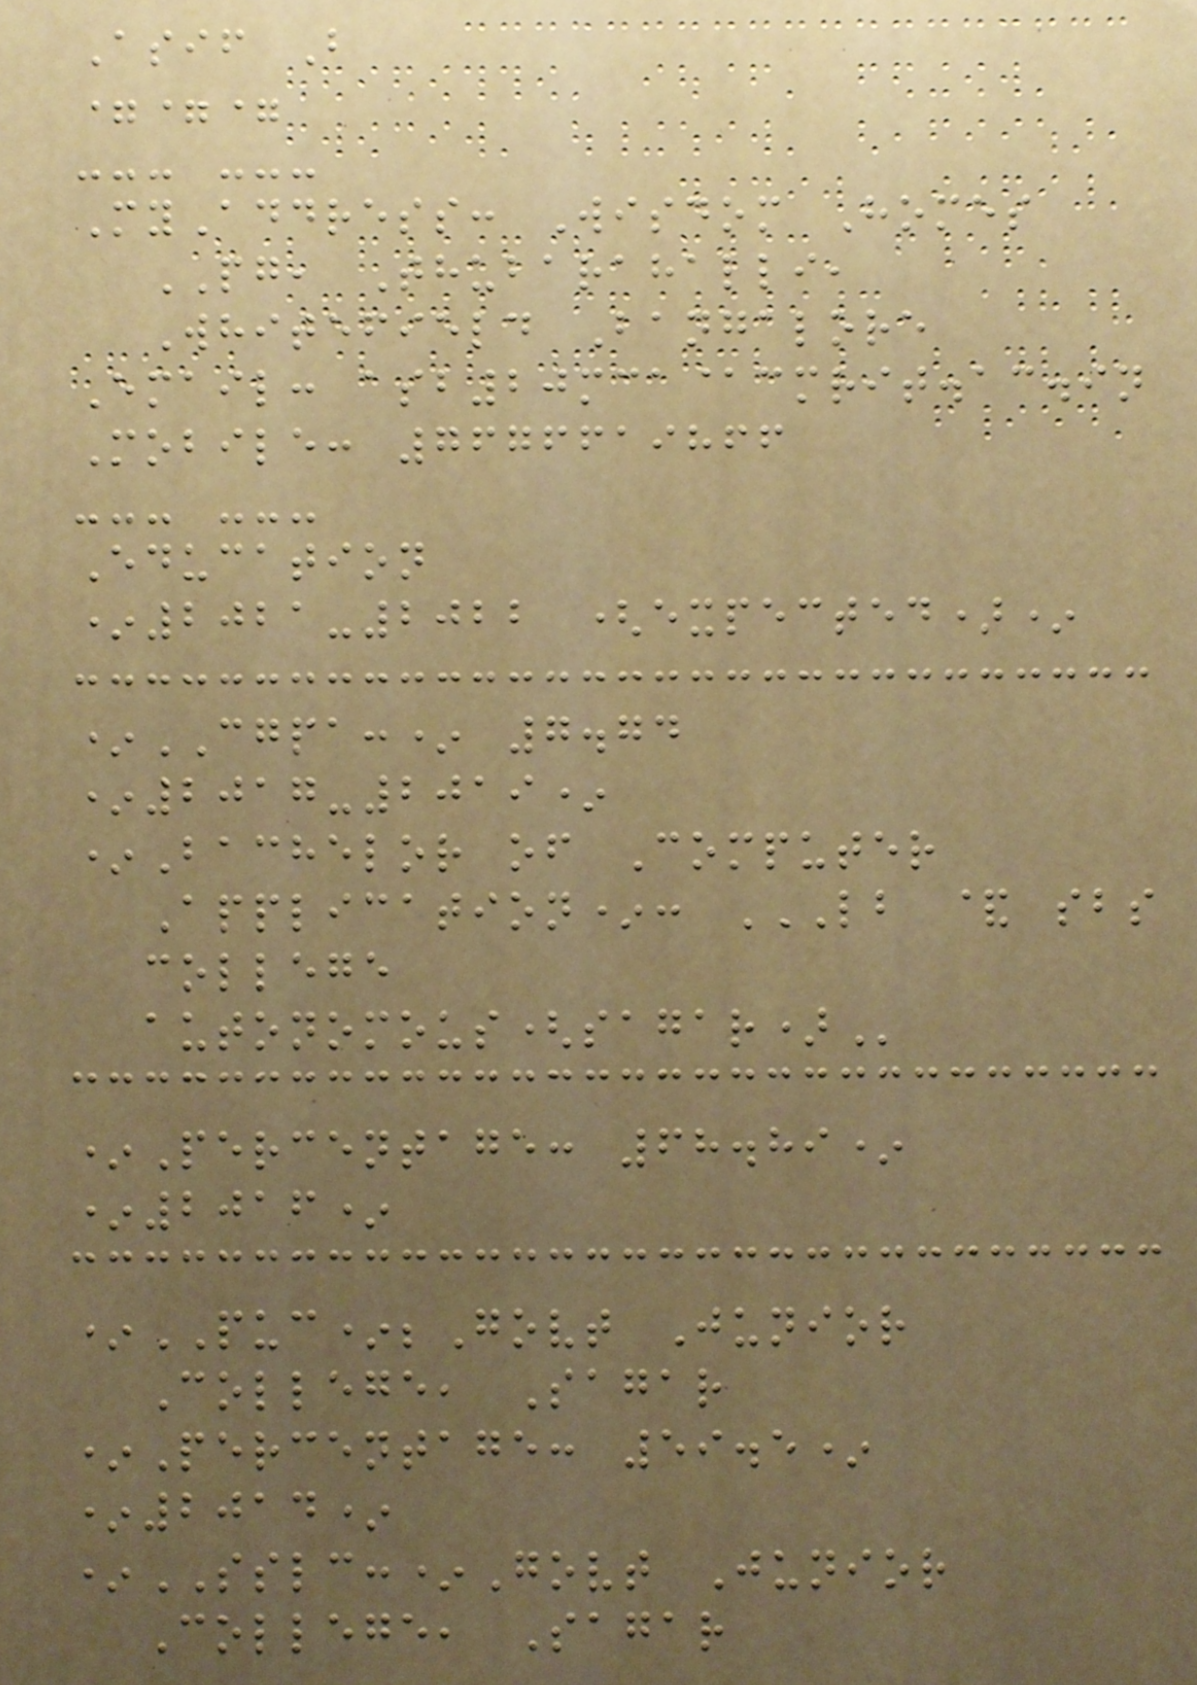Asif B
===
--- ---
MyAddress: Wisdom Homes
PG, Thubarahalli,
Whitefield Bangalore
Email: asb20mca@cmrit.ac.in
Mobile: 7676619866
--- ---
Education
*2021-2022 (expected)*
*CGPA:* 7.74
*2017-2019*
*Bachelor of Computer
Application*: LB & SBS
COLLEGE
AUTONOMOUS(SAGAR)
*Percentage: 68.89*
*2016*
*PUC*;Govt Junior
College, Sagar
*Percentage: 59.5*
*2014*
*SSLC:*Govt Junior
College, Sagar
